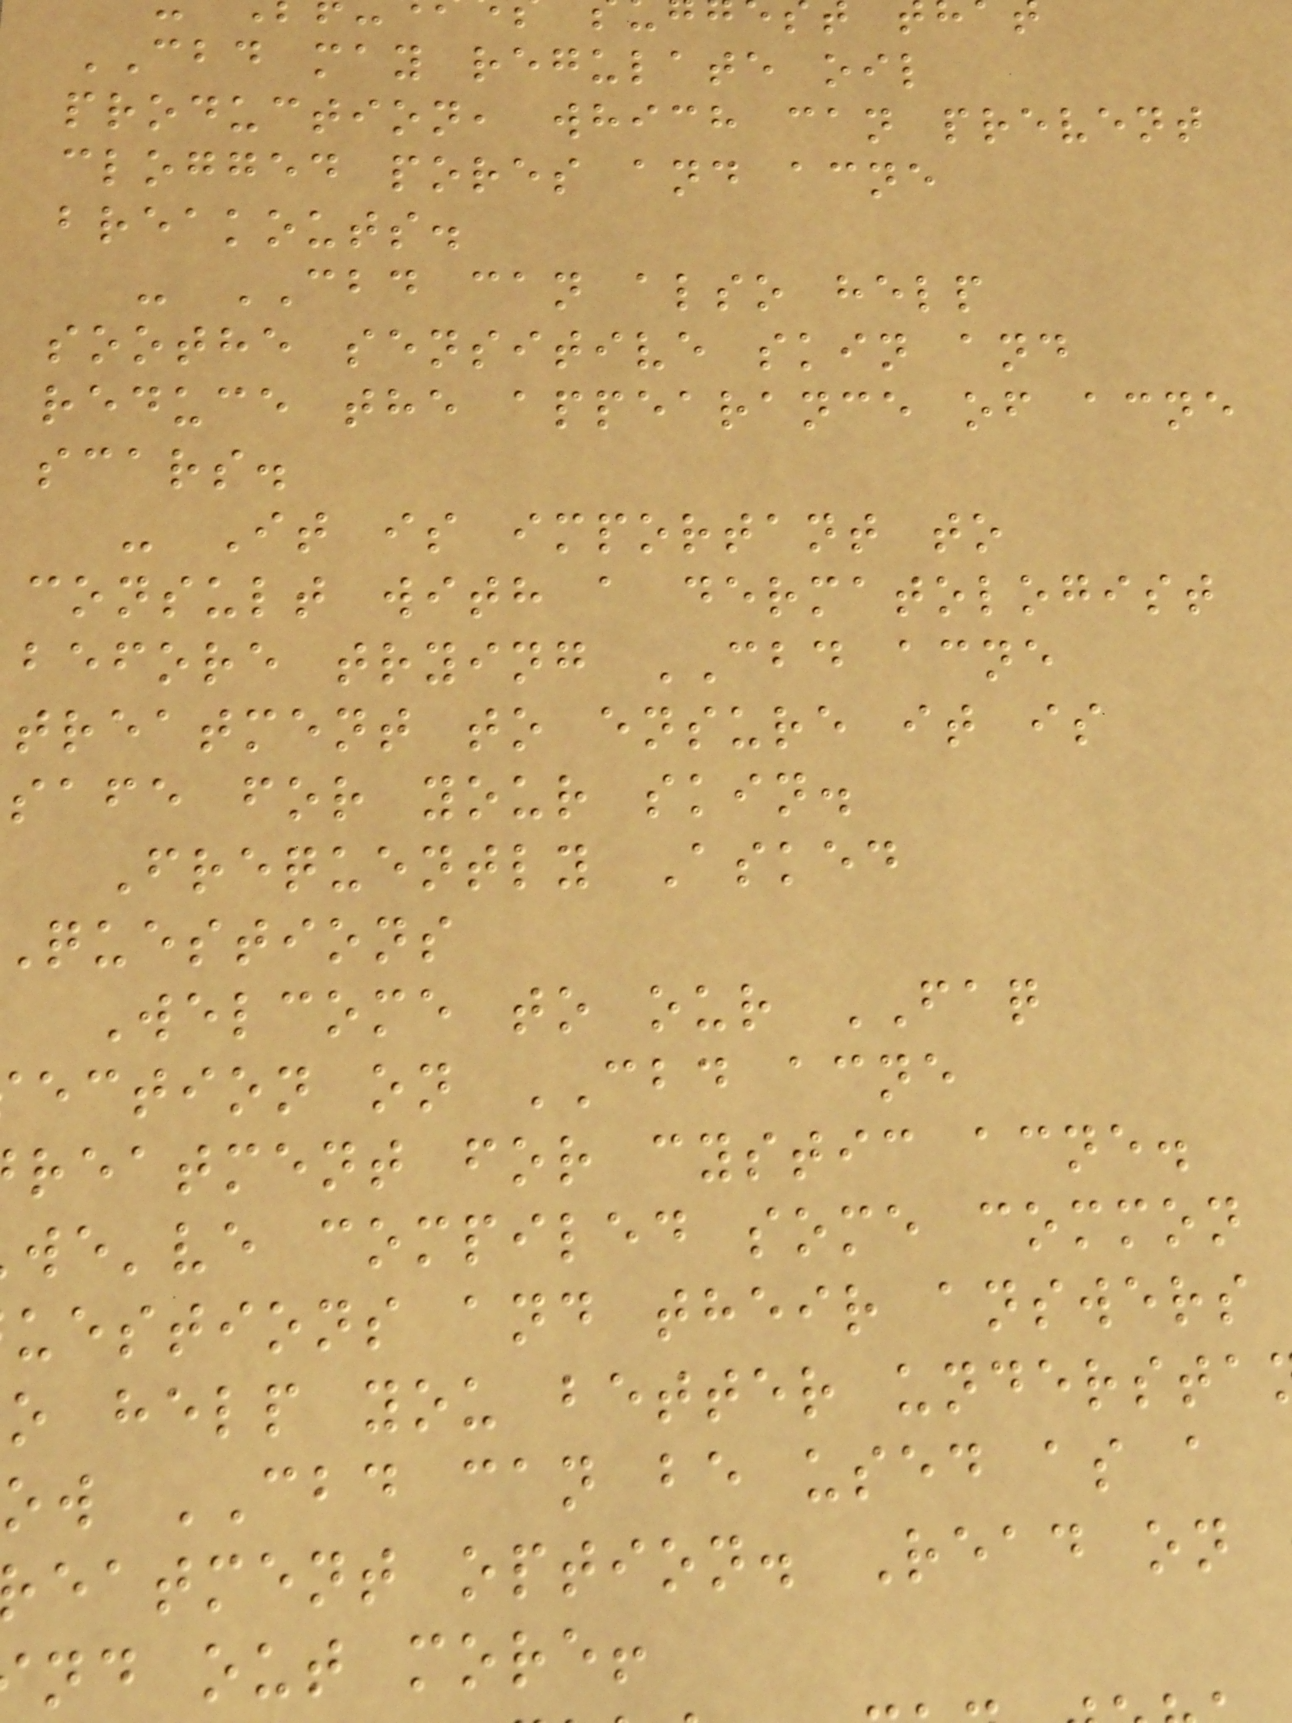CBD may regulate oil
production, which can prevent
clogged pores and acne
breakouts.
- CBD can also help
soothe sensitive skin and
reduce the appearance of acne
scars.
- It is important to
consult with a dermatologist
before trying CBD acne
treatment to ensure it is
safe for your skin.
Frequently Asked
questions
Welcome to our FAQ
ection on CBD acne
reatment for cystic acne.
we've compiled some common
uestions and their answers
o help you better understa
ow CBD can be used as a
eatment option. Read on
nd out more!
